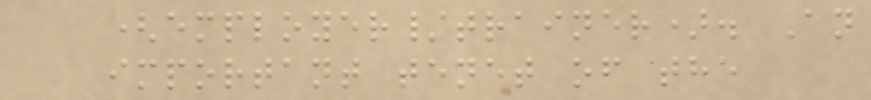(employer/trainer). An
important tenet of the
